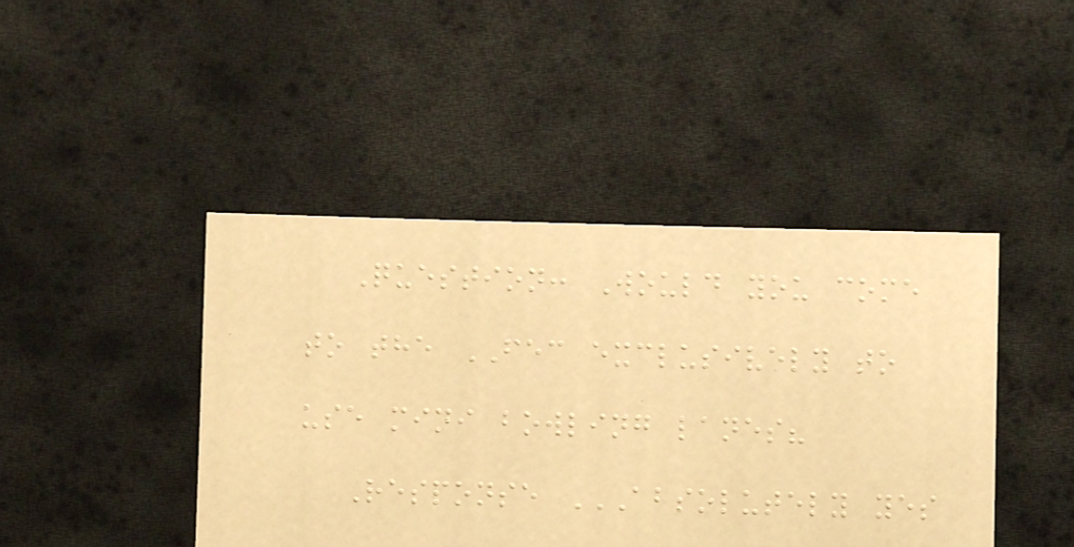Question: Would you come
to the FEC exclusively to
use mini bowling lanes?
Response ABSOLUTELY YES
